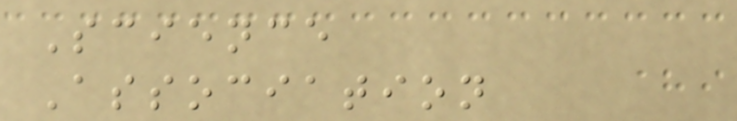Science
Association
